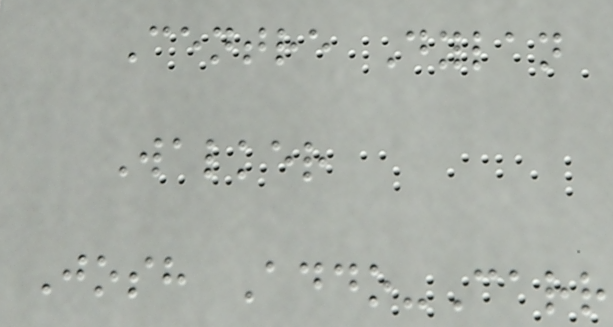Centre Dylan
Walker
Josh Addo-Carr
